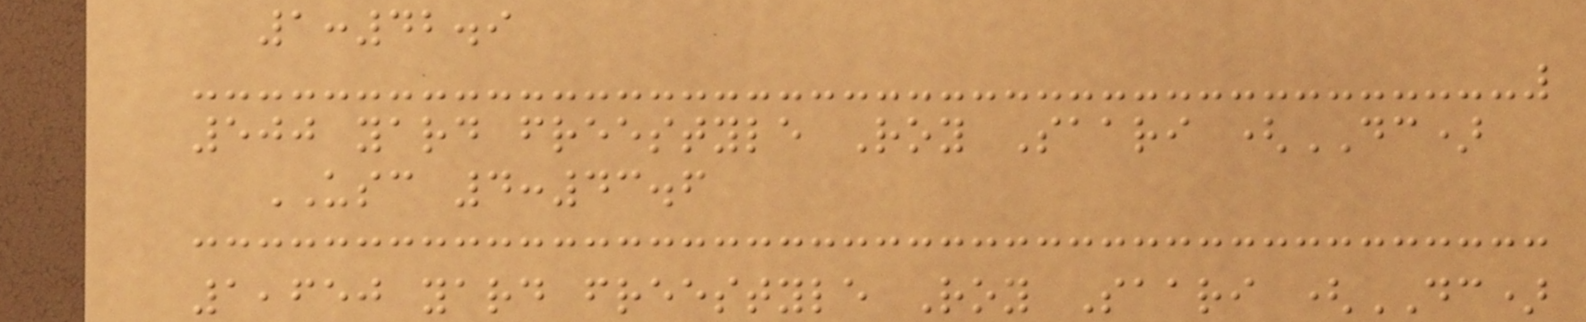1:42.9
500 yard freestyle Roy Saari (DC)
USC 4:43.6
1,650 yard freestyle Roy Saari (DC)
